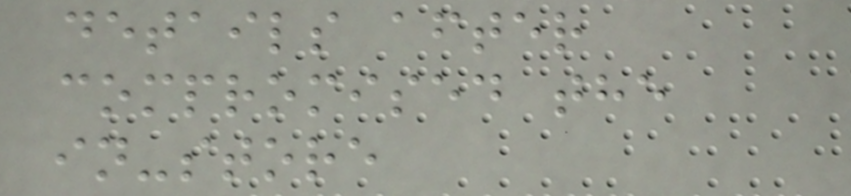details after
compromised the
in-store
